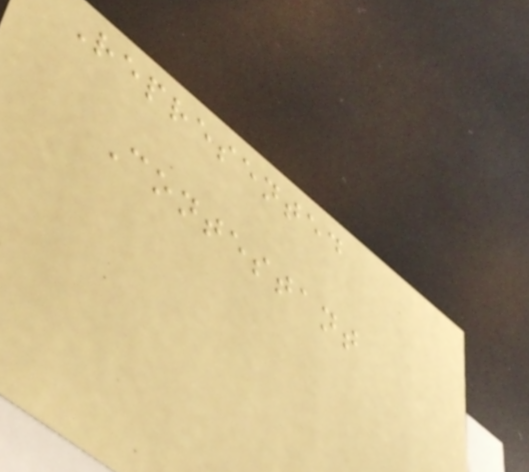Represented
Contestant
